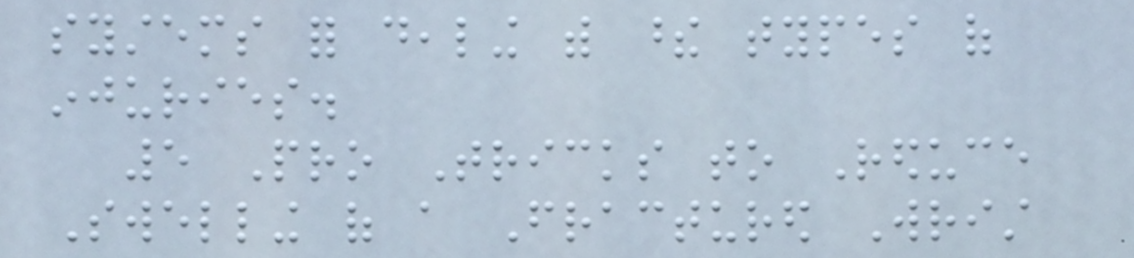systems for dealing with these types of
injuries.
5 Pro Tricks to Reduce
Swelling of a Fractured Wrist
